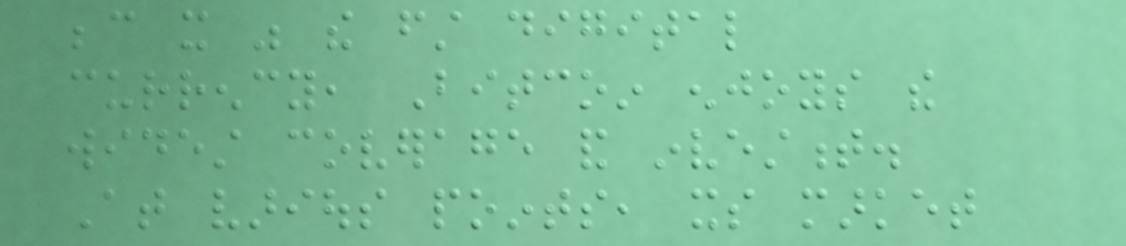because it was the first digital
currency, Bitcoin enjoys the
widest coverage and investment.
At various points, its market
